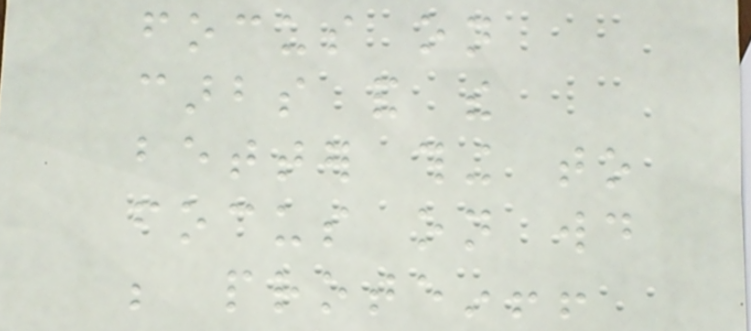focus on
carbs and the
better thing to
focus on would
be protein!!
